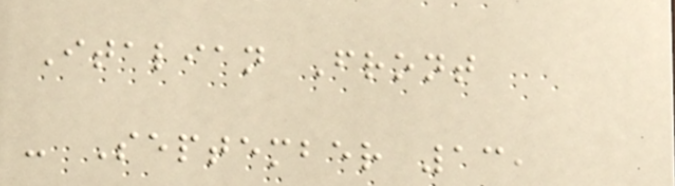Italian Front
- September 13,
